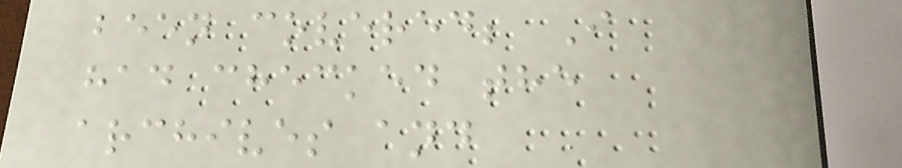been covered; I
had checked the
archives and
